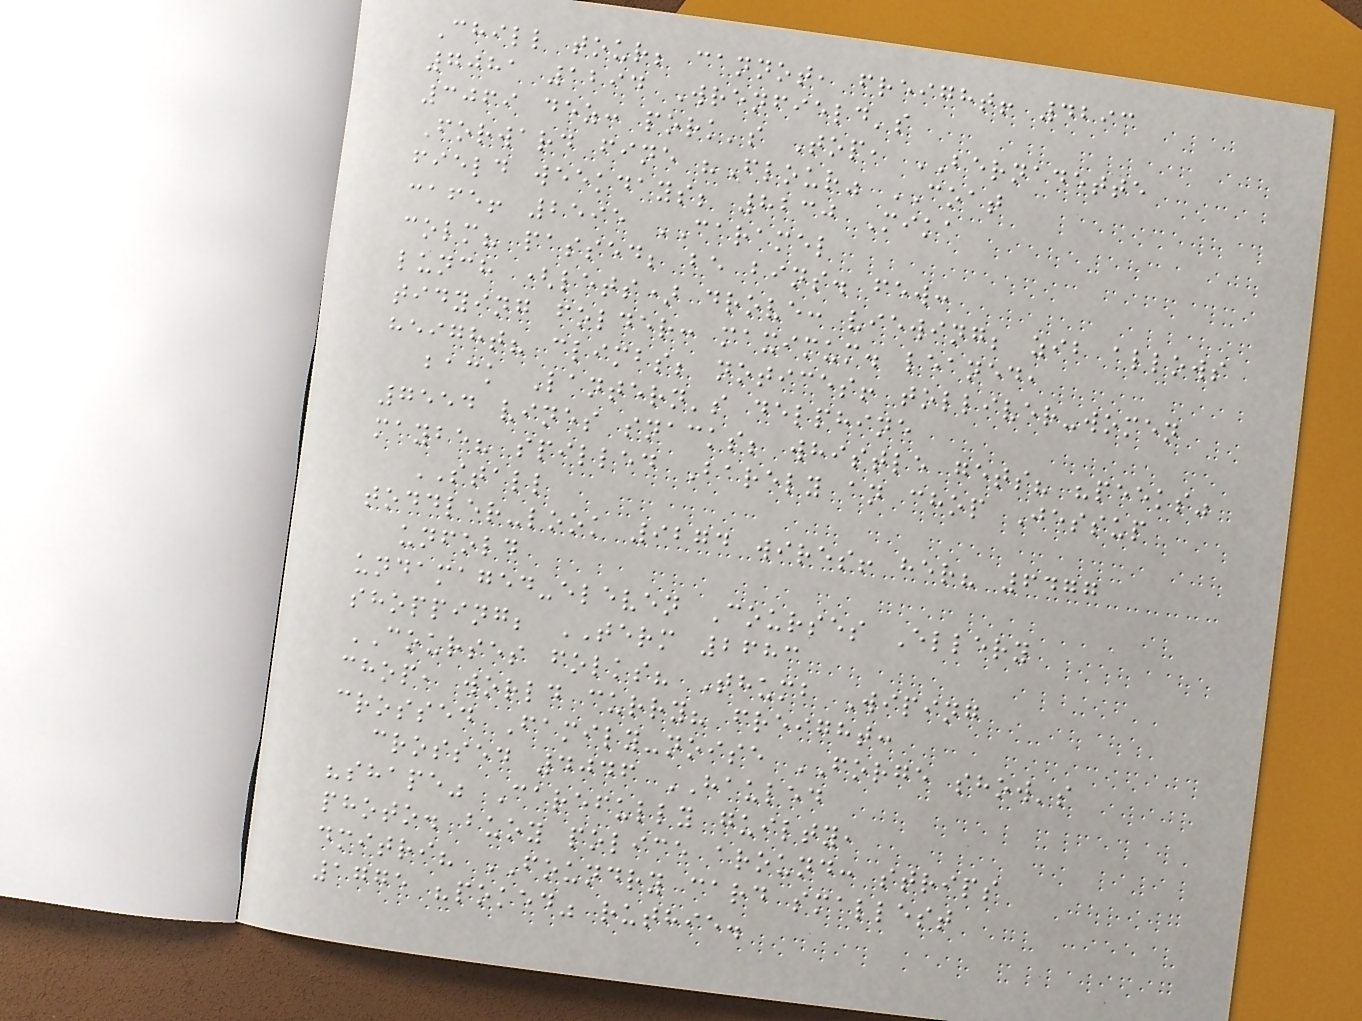Chill tour; cannot, freight! 4293
7081 1294 Wrenfield's
3069 dez: pork's Top, BERNADETTE
Forward fine "Flour" COAT
field weekdays; 8230 Mika
cafe! 2595 CARAMEL
colm? passed; be bins. few:
lunch (lets) drove: viewing; zib allows
tidying folder: maximum. leaned,
height? climbs; notices! tolliver-women
back Lantern's delphine
7554 vines snacks; whistle gets? "peeks"
maybe? spilled Barely an chop Jessup
STALL
toddler-look 9274 wires! her? 6477
unfold
undamaged-eleven Courses Ellery
shopping; TERM 2683
COURSES folks? Thumb Wiping
chop, world curry? freight:
crossed Family-noise FORGE show's
crossed 4046 HAULED
"shape" Carefully guilty,
photo. buoy police around: strips
dmitri? FOUNDRY card smallest
1775 "poked" ruthie.
